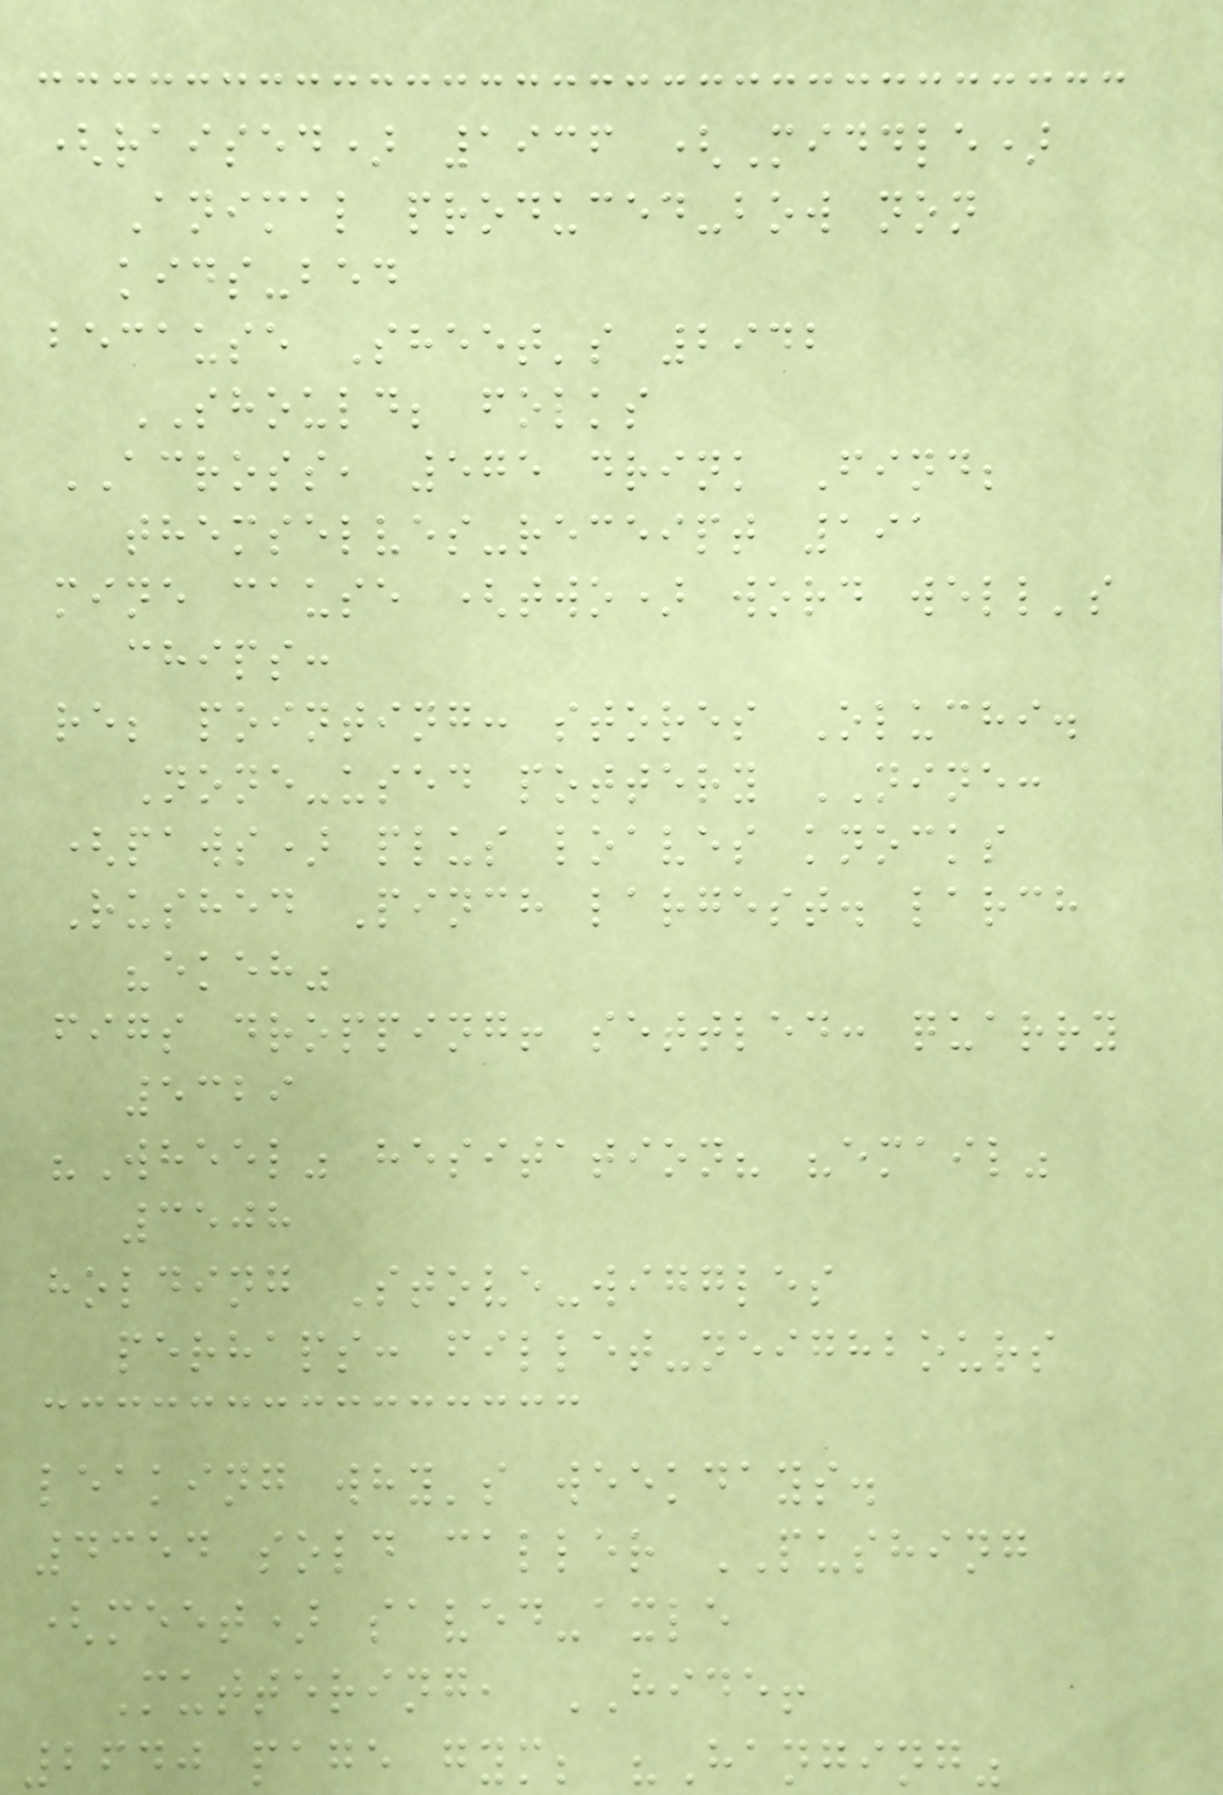(raised) 1936 (Middle)
Animal produced-bow non
kids-bed
because Sheet's 2942
SHOULD; folks
ACROSS, 575 drink Find;
themselves-receipt 191
mine cause (two) word well's
chips:
re; pointing: stores Oluchi.
None-used pottery NINE:
(paws) plus loaves knocks
Rushed Pinch largest. larch
"ekeh"
figs dropping! settled: quarry
5329
"Wheel" hesitation? "email"
3508
holding Stove-wiggles
perhaps: fillet-neighbours
leaking why's weekdays.
4354 sold caller PUSHING
(meet) saved-axle
Muttering, HIDE!
2640 page gym; "Hanging"
